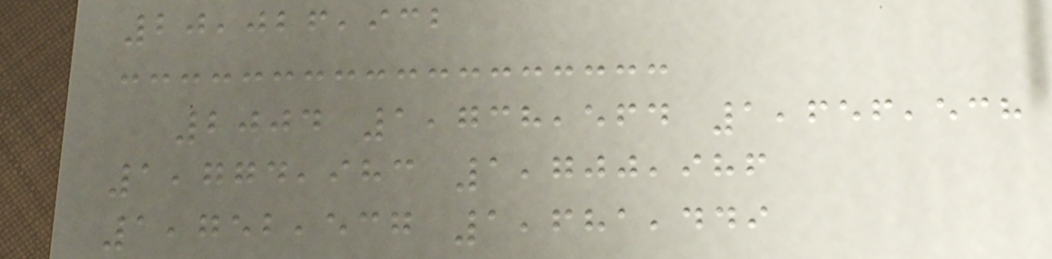20,026,932
2004 1,738,564 1,656,538
1,774,983 1,700,986
1,752,537 1,681,449
